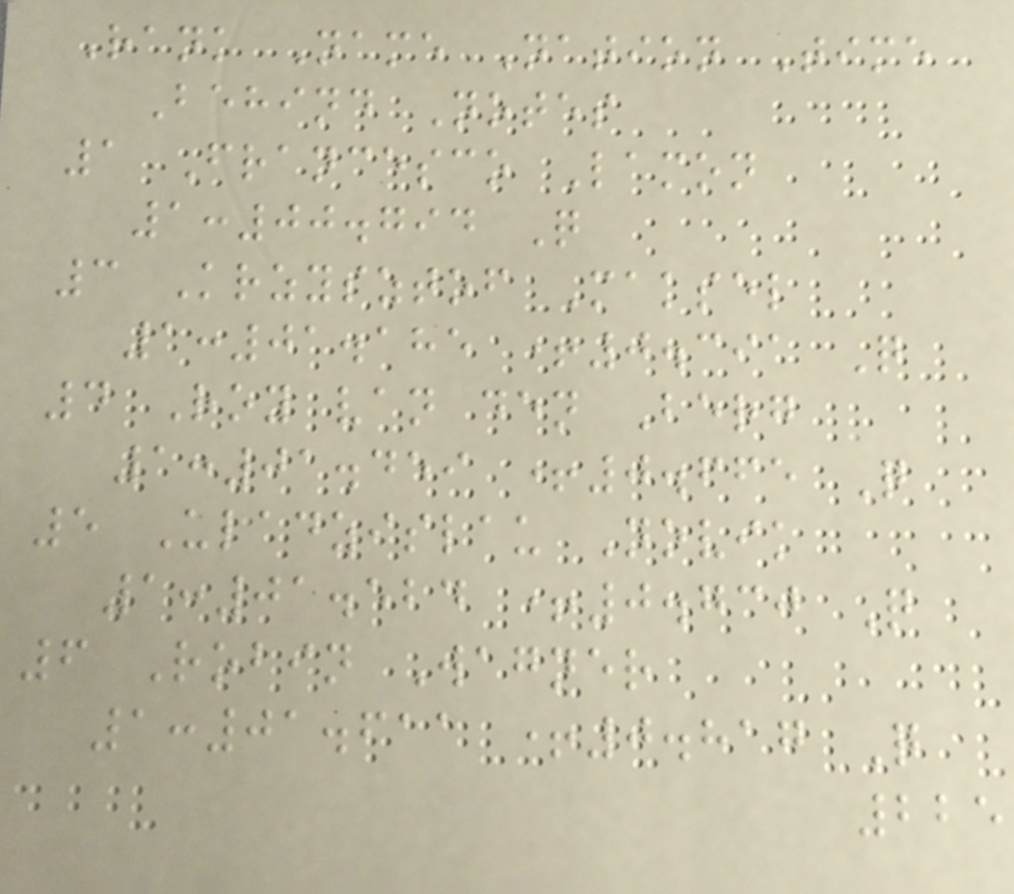Rank Name Nation Time
Behind Notes
1 Francesco Lamon
1:00.794 Q
3 Krzysztof Maksel
1:01.185 +0.391 Q
4 Roy van den Berg
1:01.459 +0.665 Q
5 Uladzislau Novik
1:01.524 +0.730 Q
6 Robin Wagner
1:01.611 +0.817 Q
225
